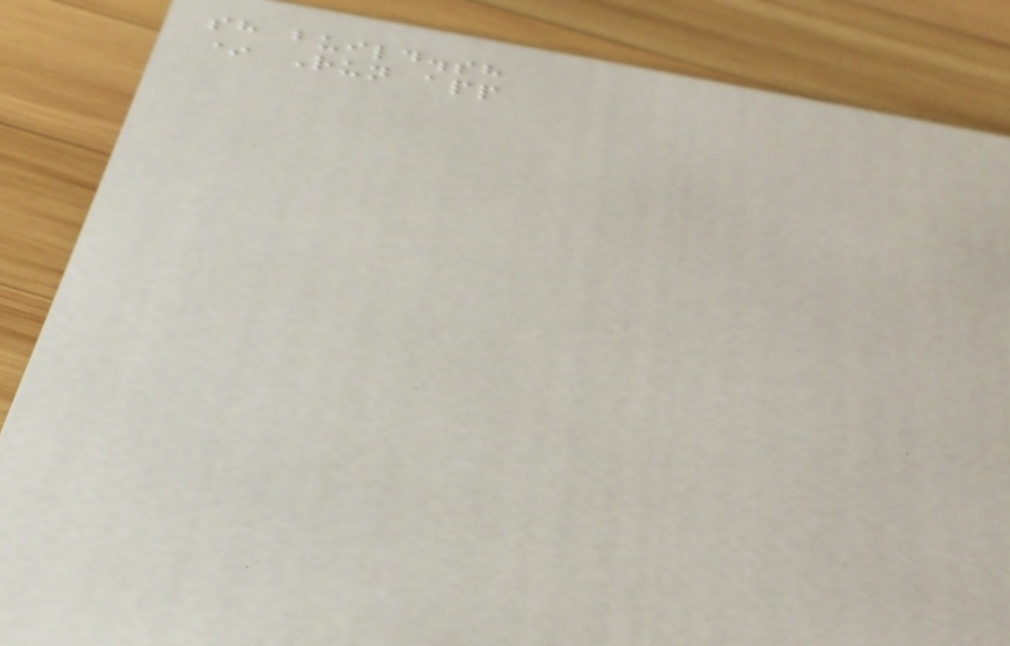sh build.sh
* Run app
